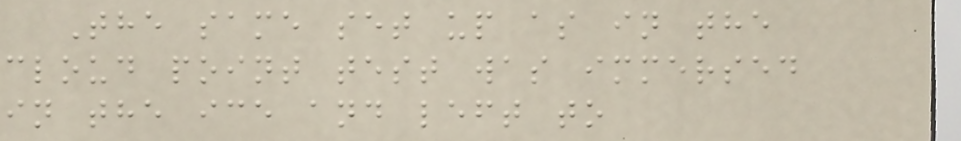The same set up as in the
cloud point test was immersed
in the ice and left to
